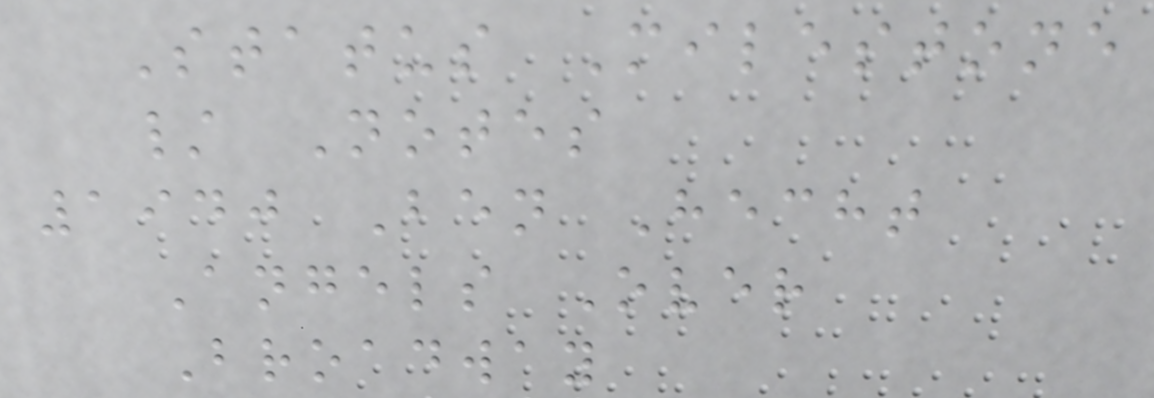Status Milestone
/ Notes
1940 Ben Hecht
Angels Over
Broadway
